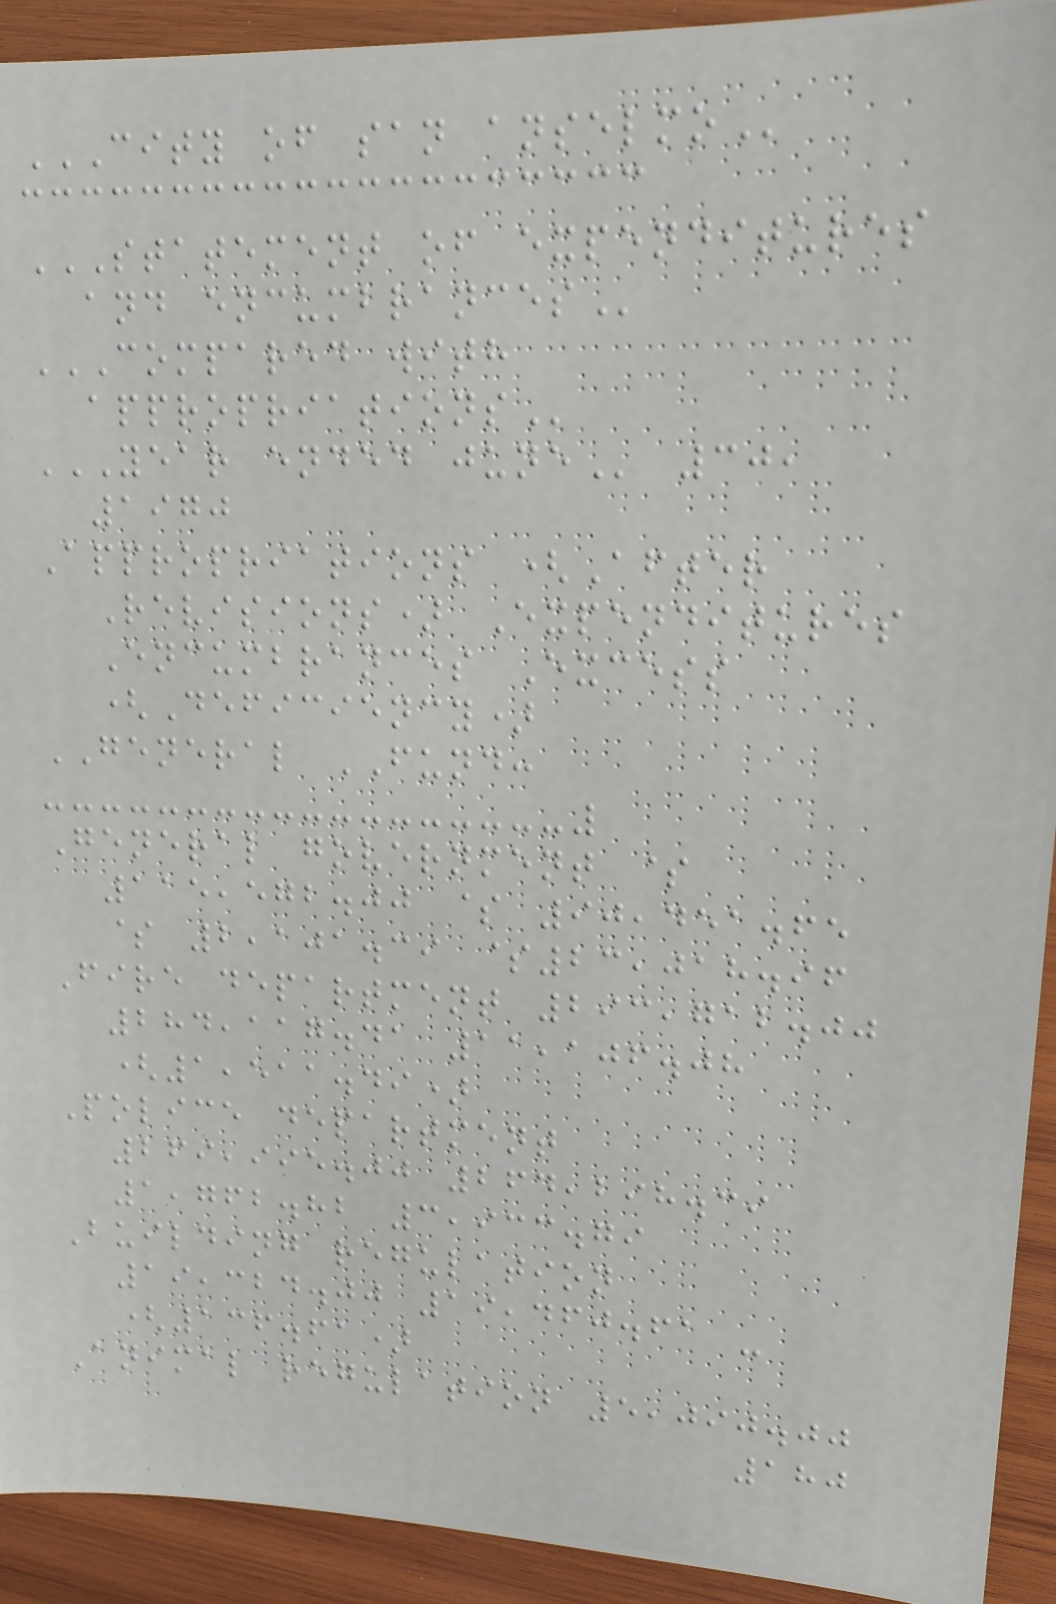CITY OF SAN ANSELMO
STATEMENT OF EXPENDITURES
AND ENCUMBRANCES
COMPARED WITH
APPROPRIATIONS
YEAR ENDED JUNE 30,
1970
Appropriations (After
Revisions) Expenditures
Encumbrances Excess
(Deficiency)
GENERAL FUND:
General government $
115,572.00 $ 90,451.65
$ 2,101.39 $23,018.96
Fire department 293,712.00
284,117.41 11,106.08
(1,511.49)
Police department
269,995.00 264,298.39
1,762.82 3,933.79
Building regulation
19,324.00 19,460.61 -
(136.61)
Animal regulation 5,090.00
180
